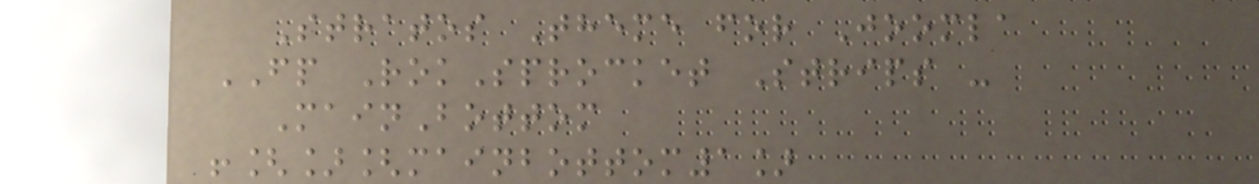Stratos Theme for Joomla
FP RokSprocket Strips -
MainBottom
![][mainbottom1]
